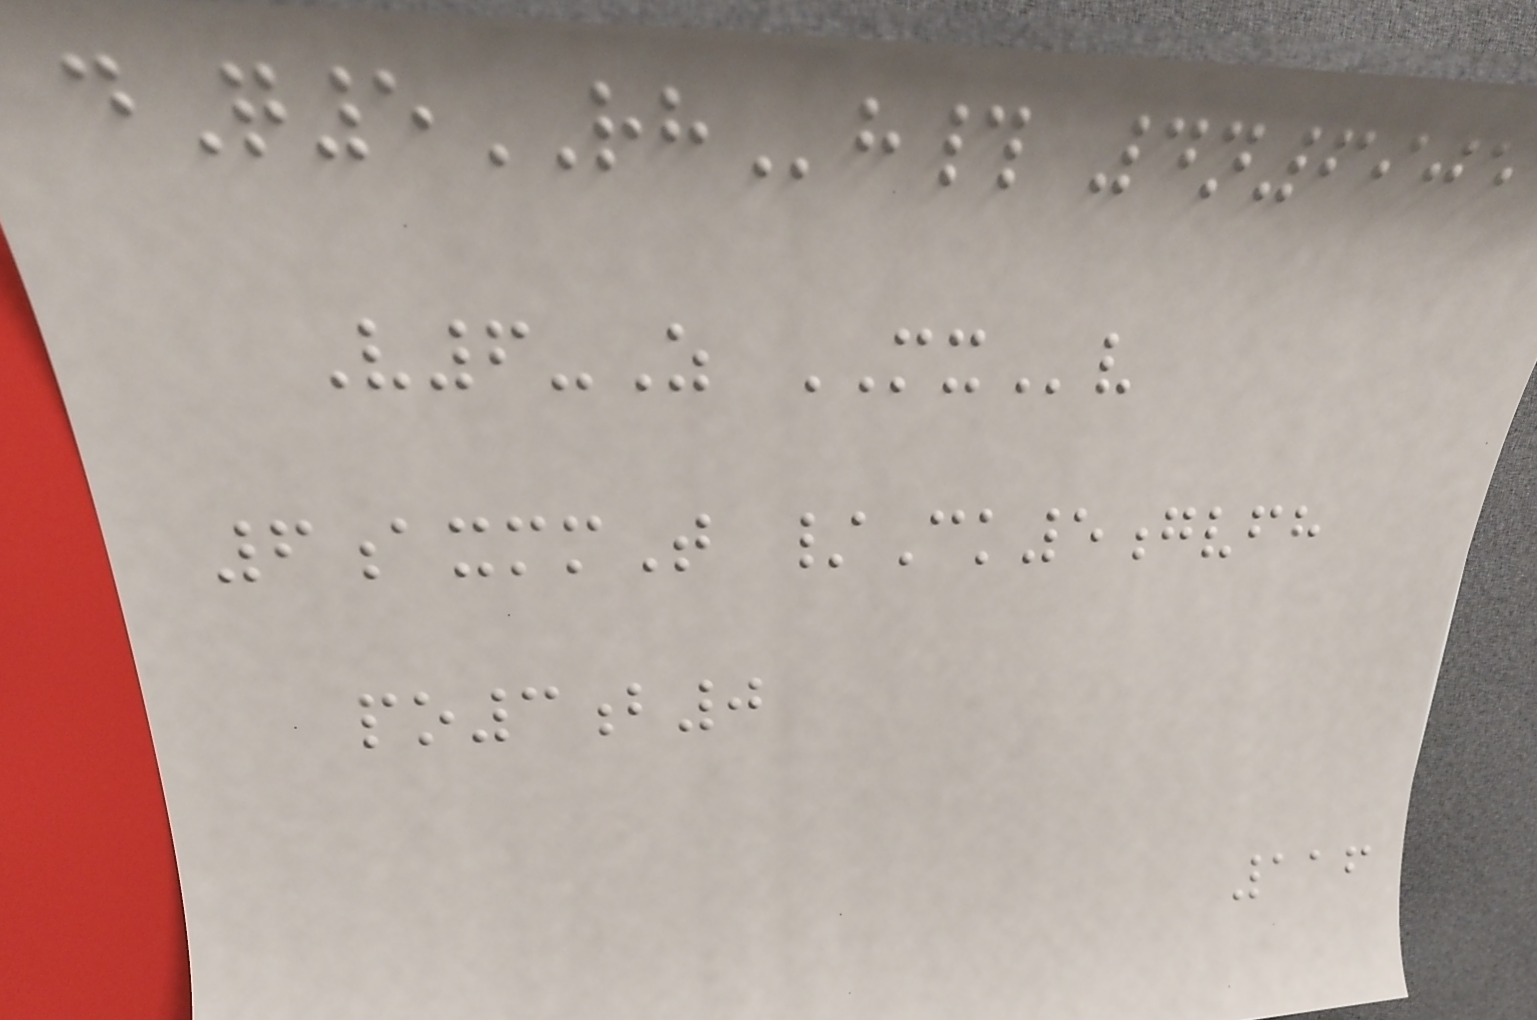dQ5RHh# 4n6905
V6-Z MXv
6axmmT /Ck5gvfh
po3b0
116
